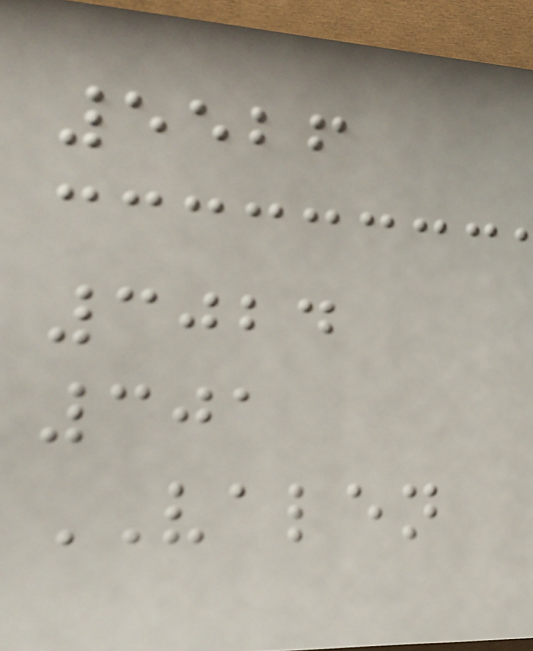5526
3024
301
VALEN
